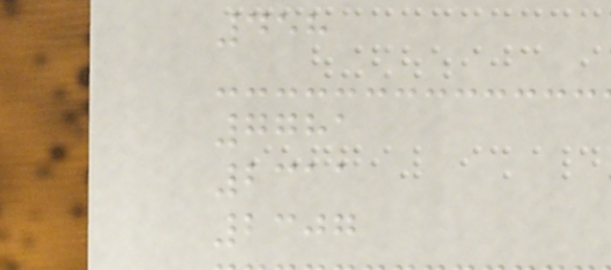458
7781
2311
2307
